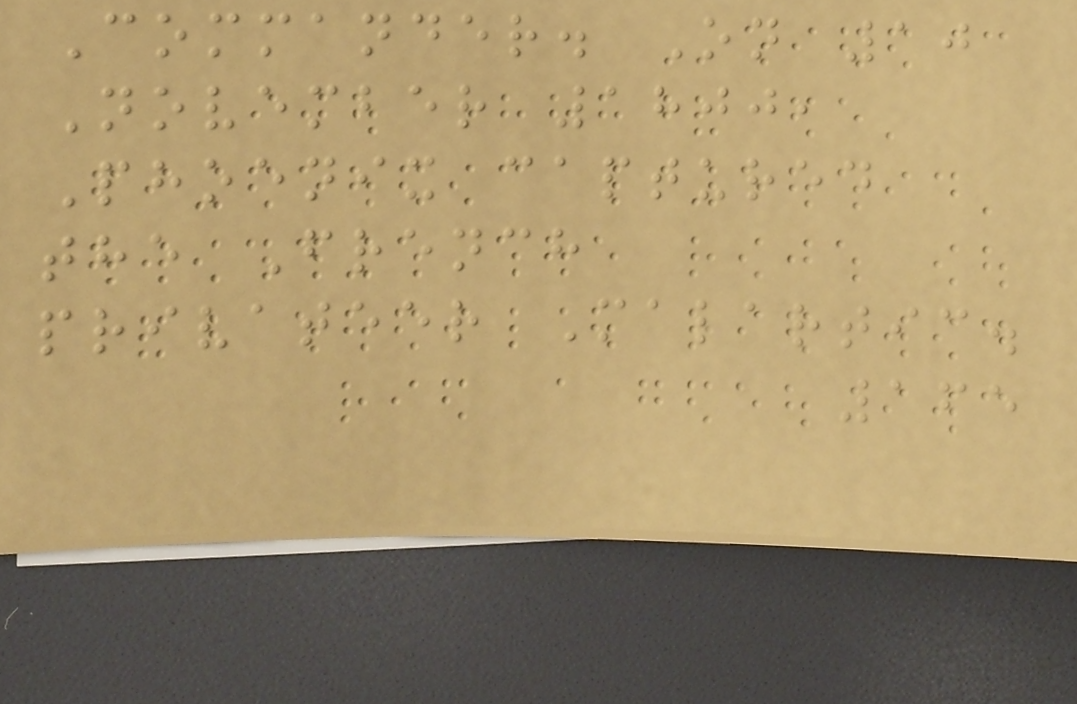Commander. On 10
November 1800,
Phoenix captured
the French
privateer Malartic.
165
